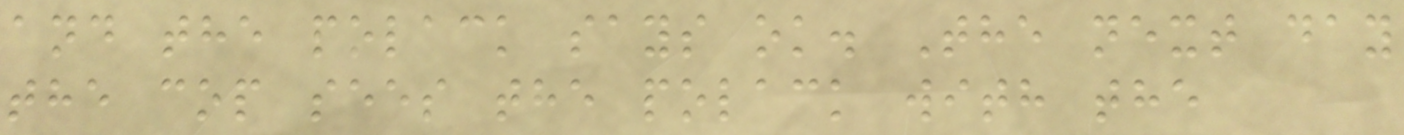and the polack says ok. The next day
the cop sees the polack with the
